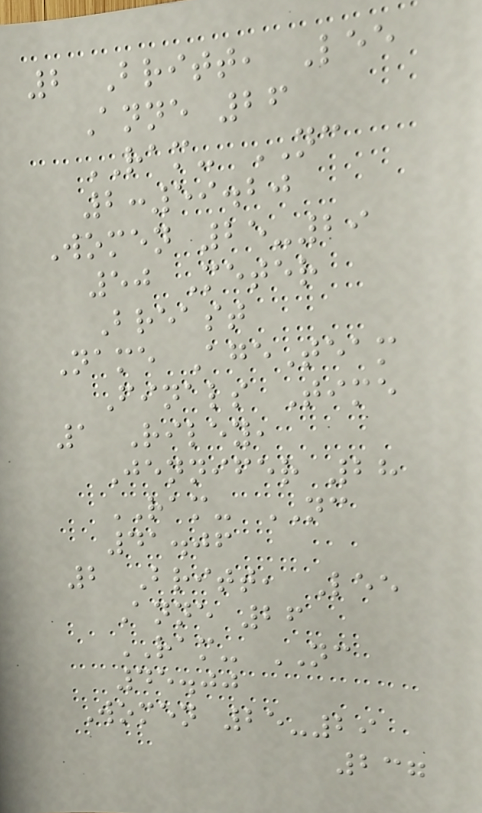2 Britt, Lee
Anne 26
RAM- NC
2:59.20
Women 25-29
50 Meter
Breast
Name AgeTeam
Finals Time
1 Riley,
Jennifer 28
RAM- NC
41.06
2 Britt, Lee
Anne 26
RAM- NC
45.00
Women 25-29
237
